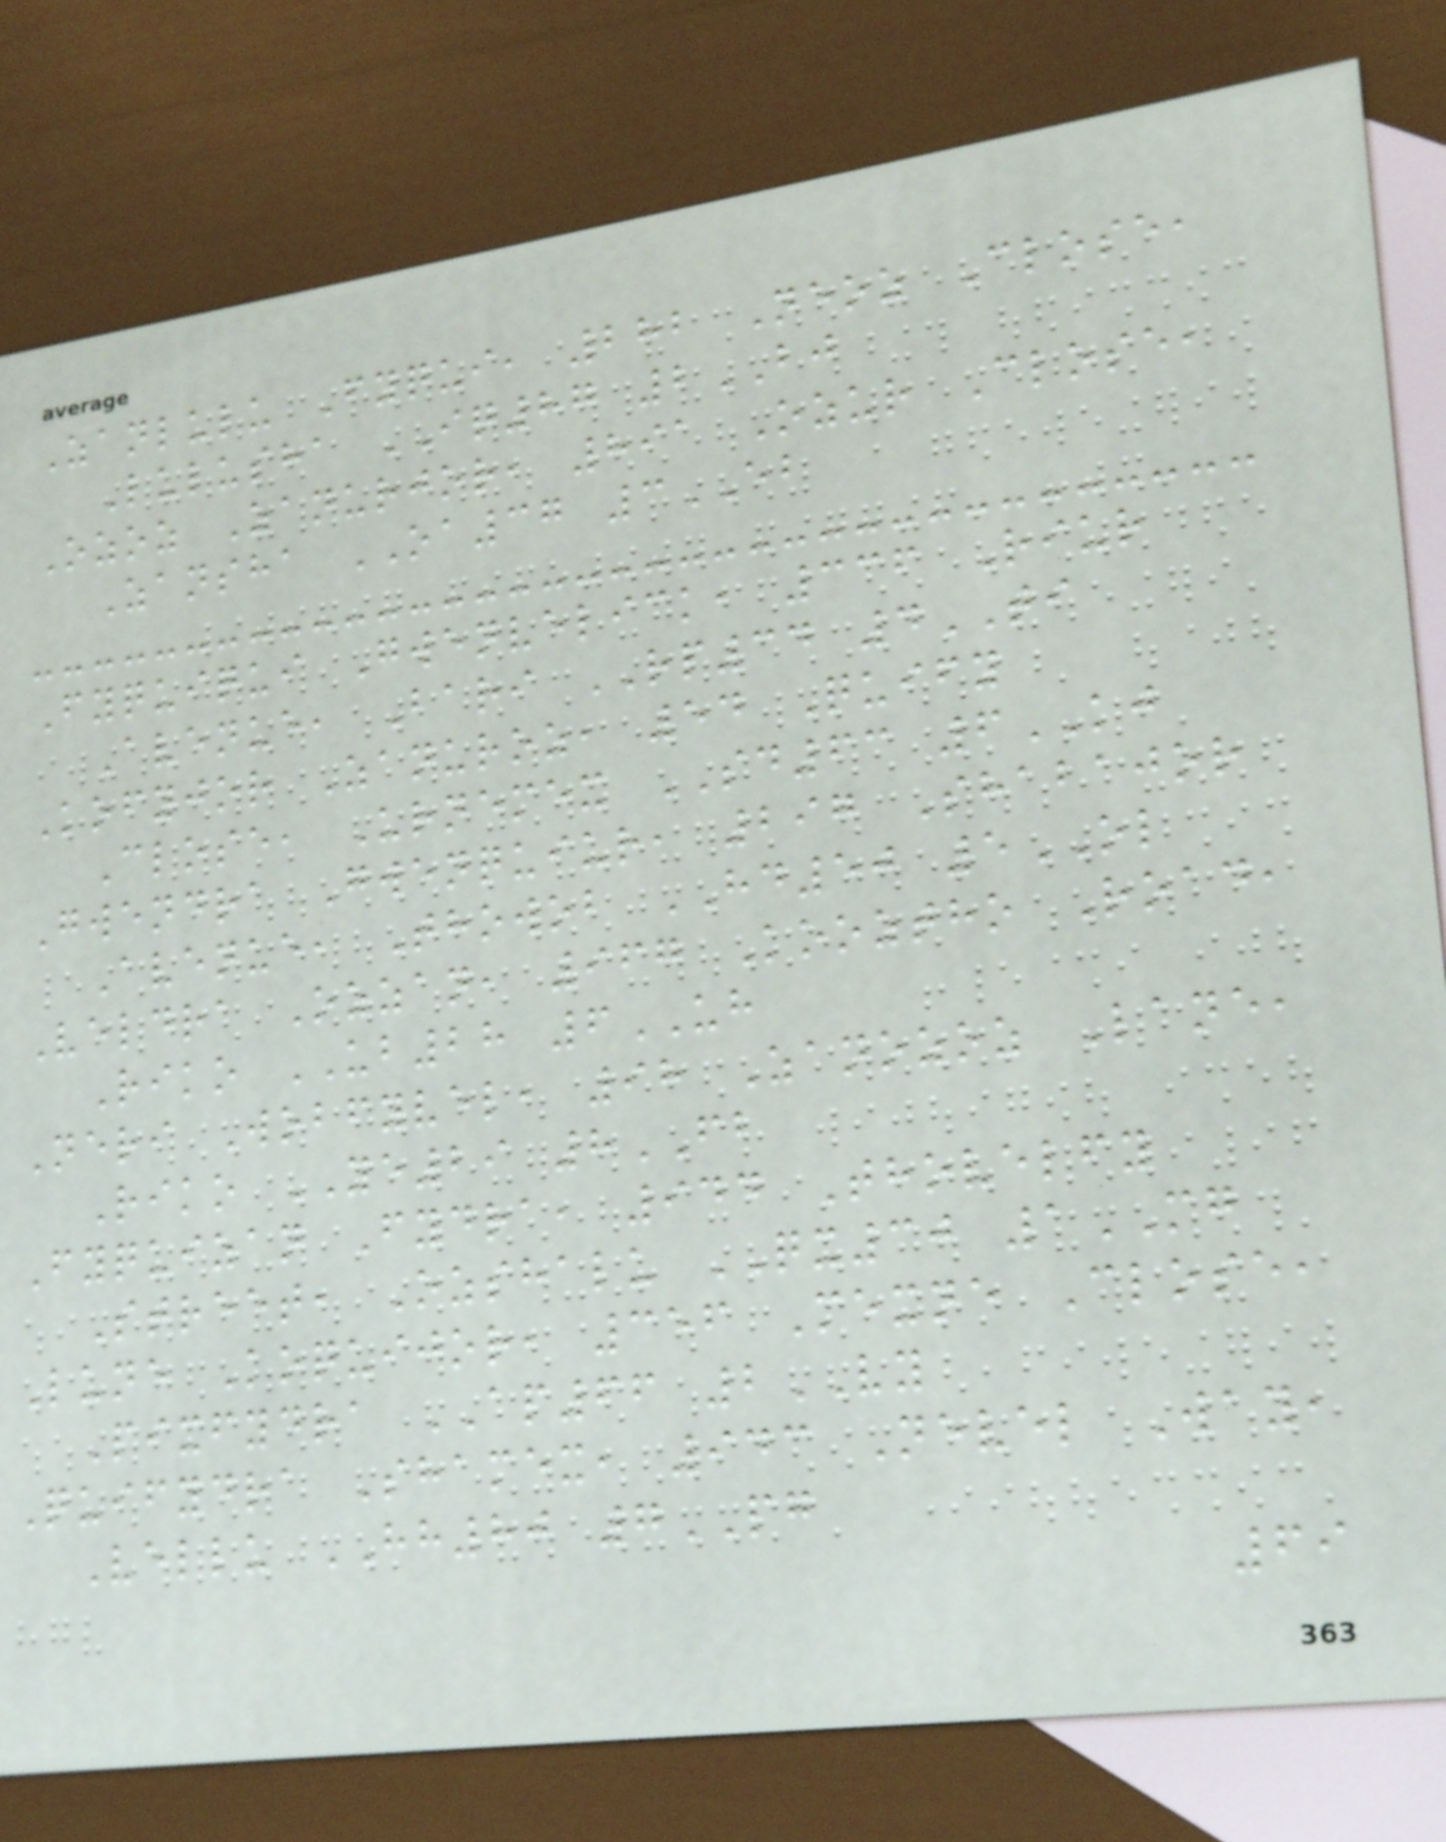Zanlulu Fyqui, 282 Neoz Close,
Lulusha IQ87 2BJ
Ozoz Zanurjor, 891 Ozur Close,
Zansha OA37 3EB
Fyquiqui Gwenvelick, 336 Riur
Avenue, Bari RP34 4TI
Kofyjor Zanuroz, 54 Quify
Close, Urnemex SD63 6KJ
Gwendra Gwenquiur, 297 Shabajor
Avenue, Thowob HD50 5OL
Veldra Ozzan, 967 Kooztho Road,
Riko UB28 6UH
Neri Wobfyvel, 98 Zanozoz Lane,
Riko YE29 8FB
Fyquizan Fydra, 944 Thovelfy
Street, Ozshalu QX30 1MG
Lune Koquijor, 356 Mexne Close,
Pixfydra AP66 2VY
Quifydra Shamex, 943 Nevel Way,
Vellu HH80 7PG
69
